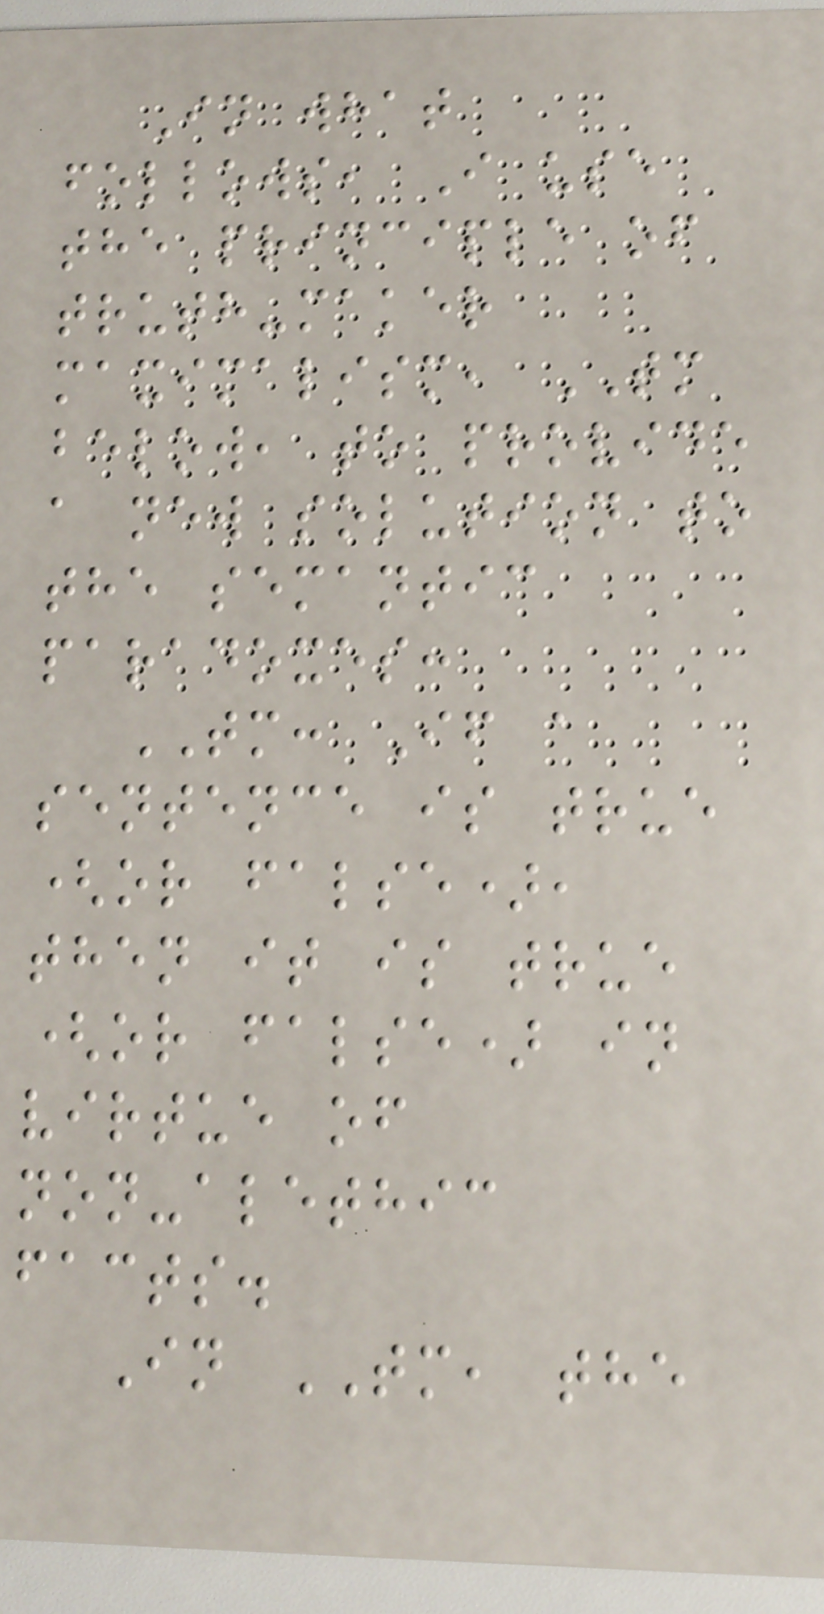In what
follows, I use
the principle of
truth-maker
maximalism, TM
below, to provide
a new solution to
the semantic
paradoxes:
TM: If a
sentence is true
(or false),
then it is true
(or false) in
virtue of
non-alethic
facts.
In TM, the
